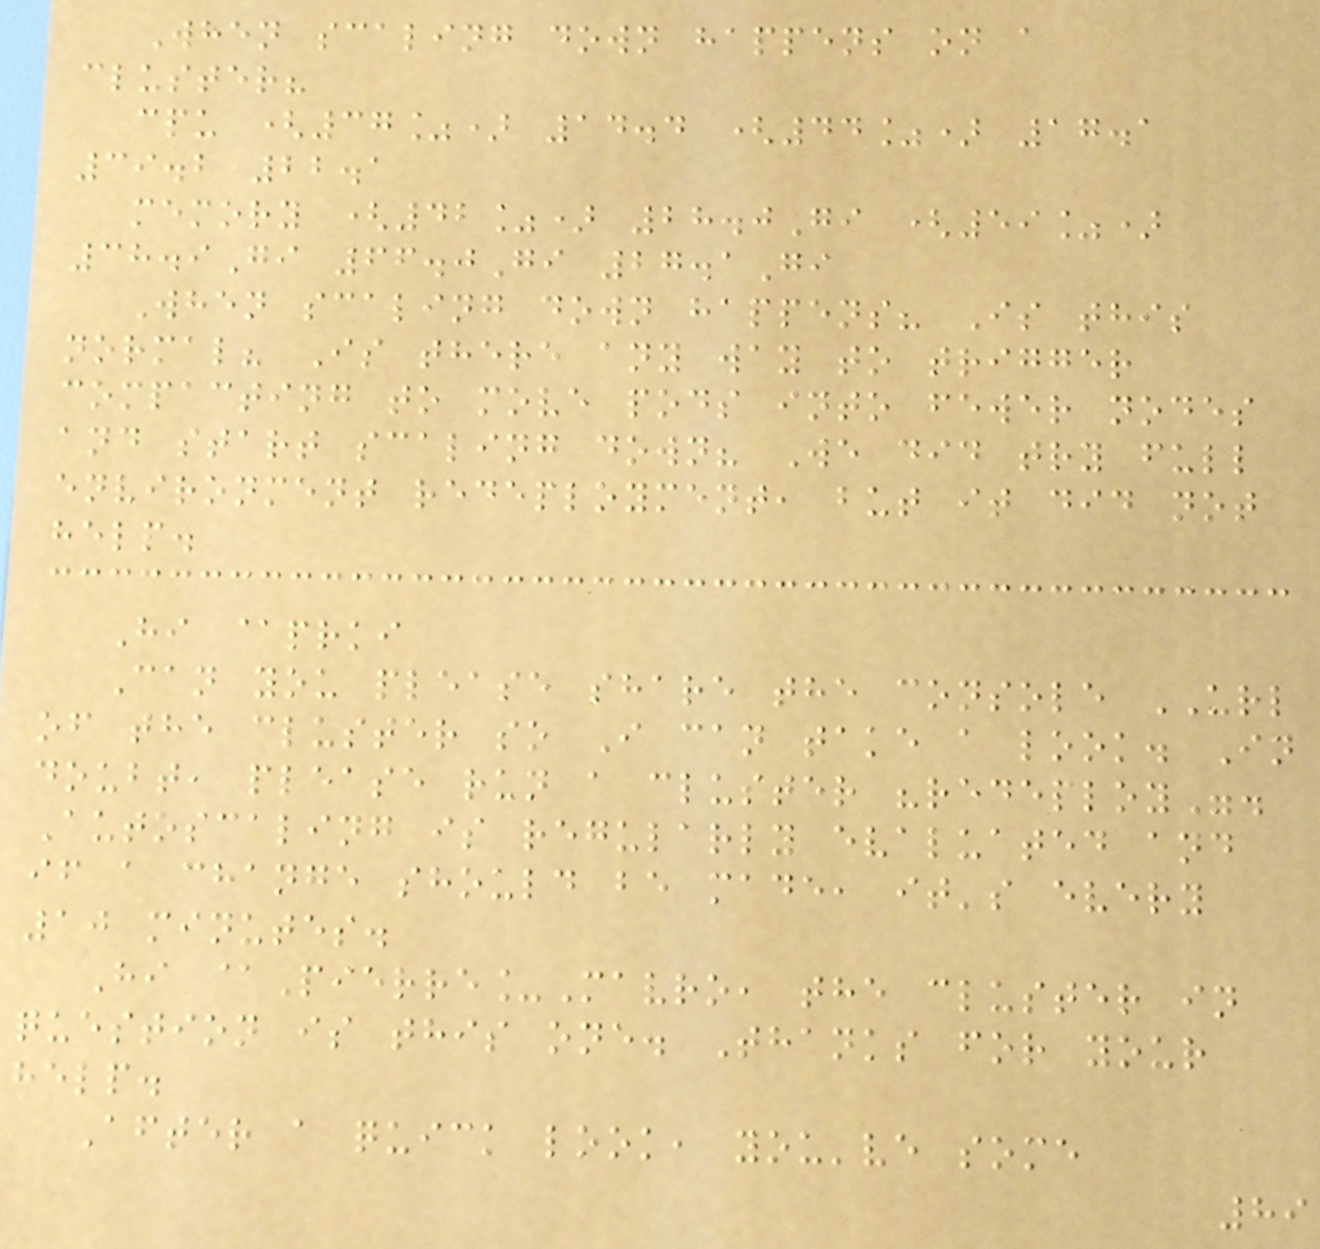When scaling down happens on a
cluster?
cpu (37%) 14.4 (44%) 17.1
39.2 22.1
memory (42%) 28.0Gi (59%)
38.9Gi 66.0Gi 27.1Gi
When scaling down happens? Is this
normal? Is there any way to trigger
compacting to move pods into fewer nodes
and start scaling down? We did try full
environment redeployment, but it did not
help.
Hi @prki
Can you please share the console URL
of the cluster so I can take a look. In
doubt, please run a cluster "redeploy".
Autoscaling is regularly evaluated and
if a change should be made, it's every
10 minutes.
Hi @Pierre_Mavro, the cluster in
question is this one. Thanks for your
help.
After a quick look, you've some
89
